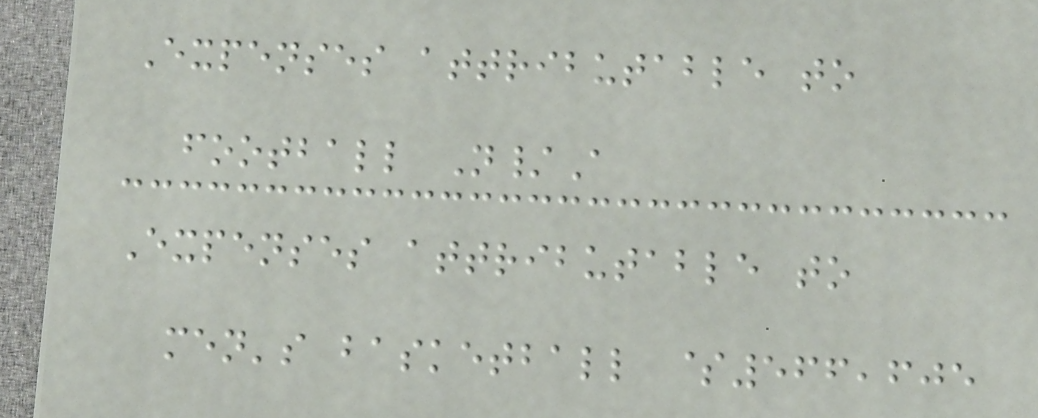Expenses attributable to
football N/A
Expenses attributable to
men's basketball $566,605
